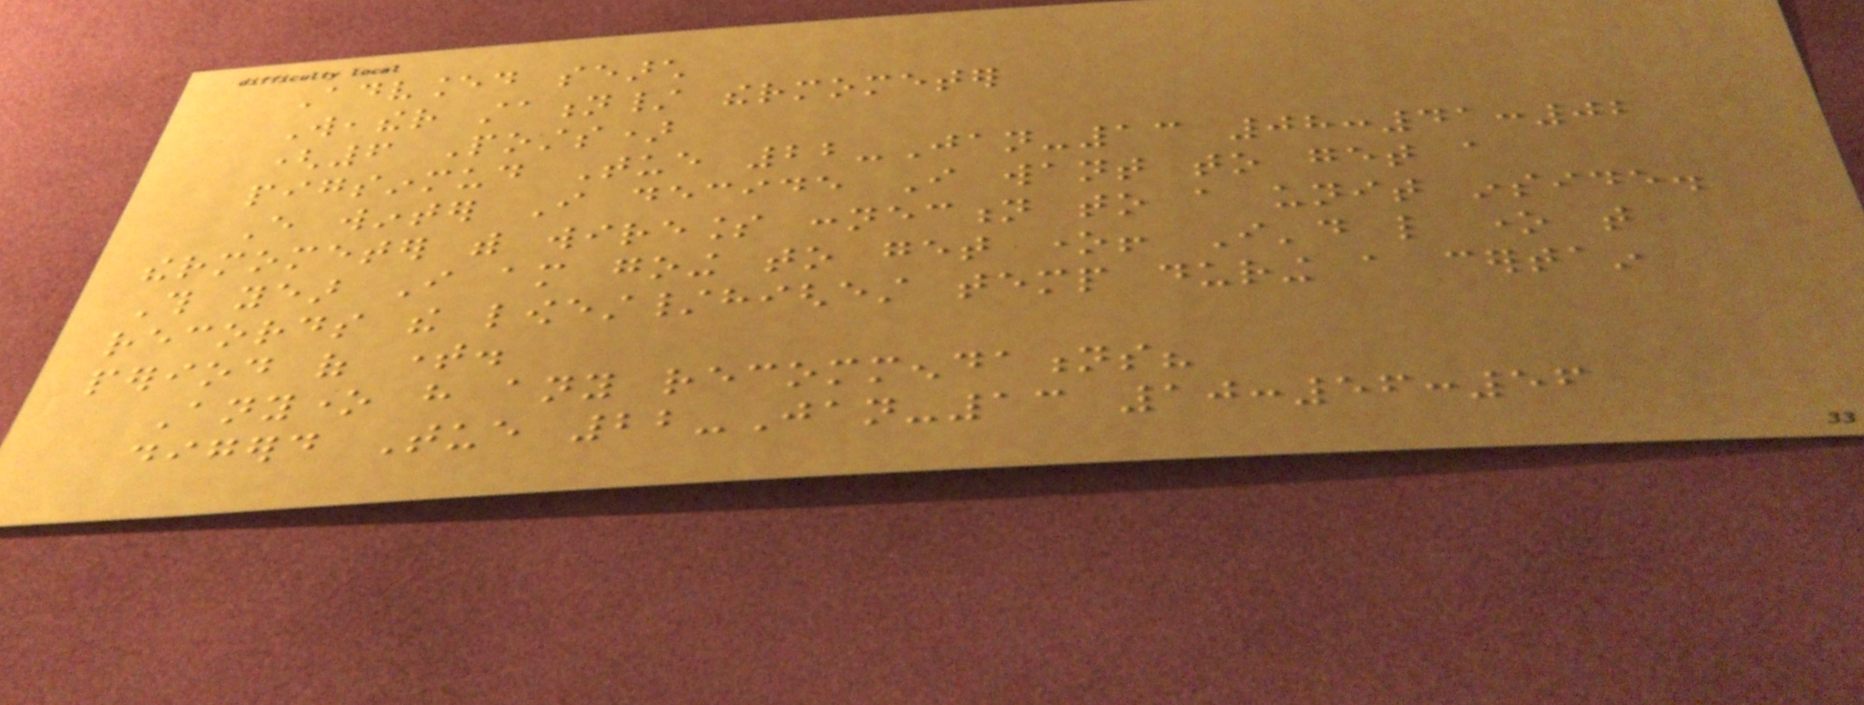Advanced search
Weather station/ thermometer
(6 Posts)
pigsinmud Tue 22-Jan-13 08:41:02
Every winter I decide I want to get a
thermometer with wireless connection to a unit inside.
This year I am going to get one! I'd like one that
records the lowest/highest temp during a certain
period of time.
Anyone have any recommendations?
digerd Tue 22-Jan-13 10:56:56
